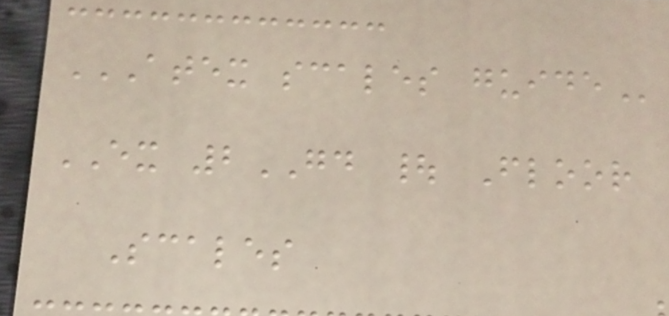ATEX SCALES GUIDE
EX 2GD | Floor
Scales
